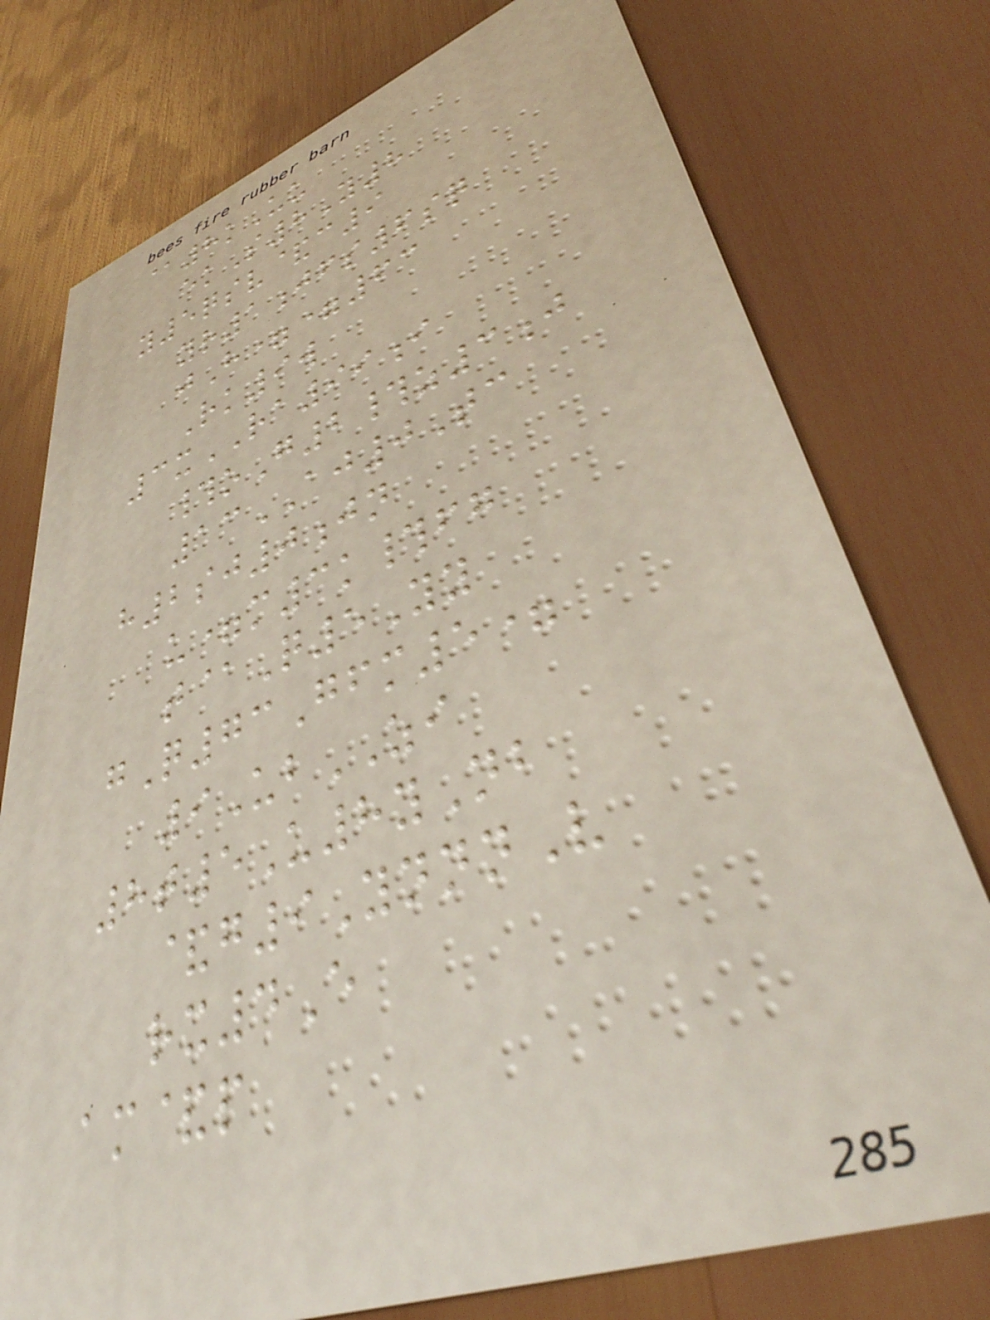@8kUu
ekS8Y8
y5qsv&c9
yr1jfs6sq
jH==63
Rk9w
3xRA99i
#oG2#z3j
13AJ0Tc
h2sj0jn
u=m3k#fg
t@Q5Yy
gQ73Gfm5=
9UbZI
8t5U8yNb
&g9YnnnV
rx4E
am&p
